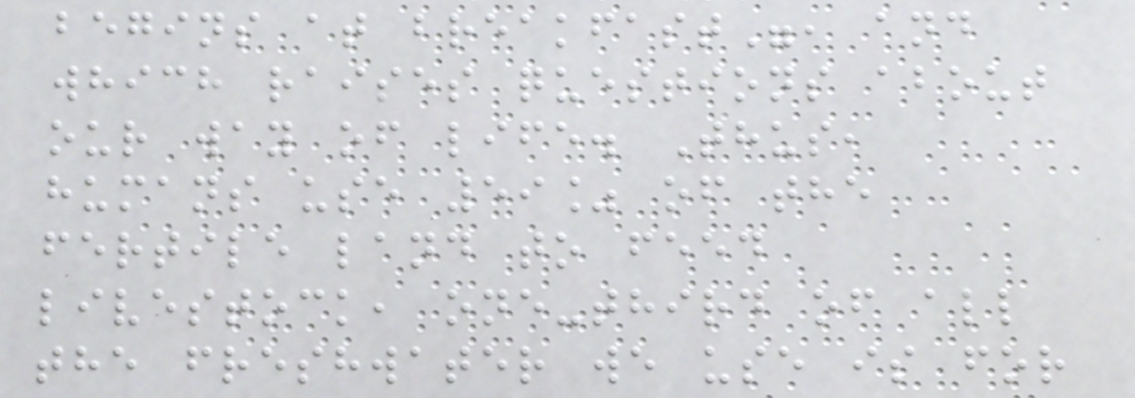begins at breakfast", and
which raises questions about
our way of life. Thus,
humans use 59% of the
fertile land to feed
livestock, one-third of all
the freshwater we use is for
